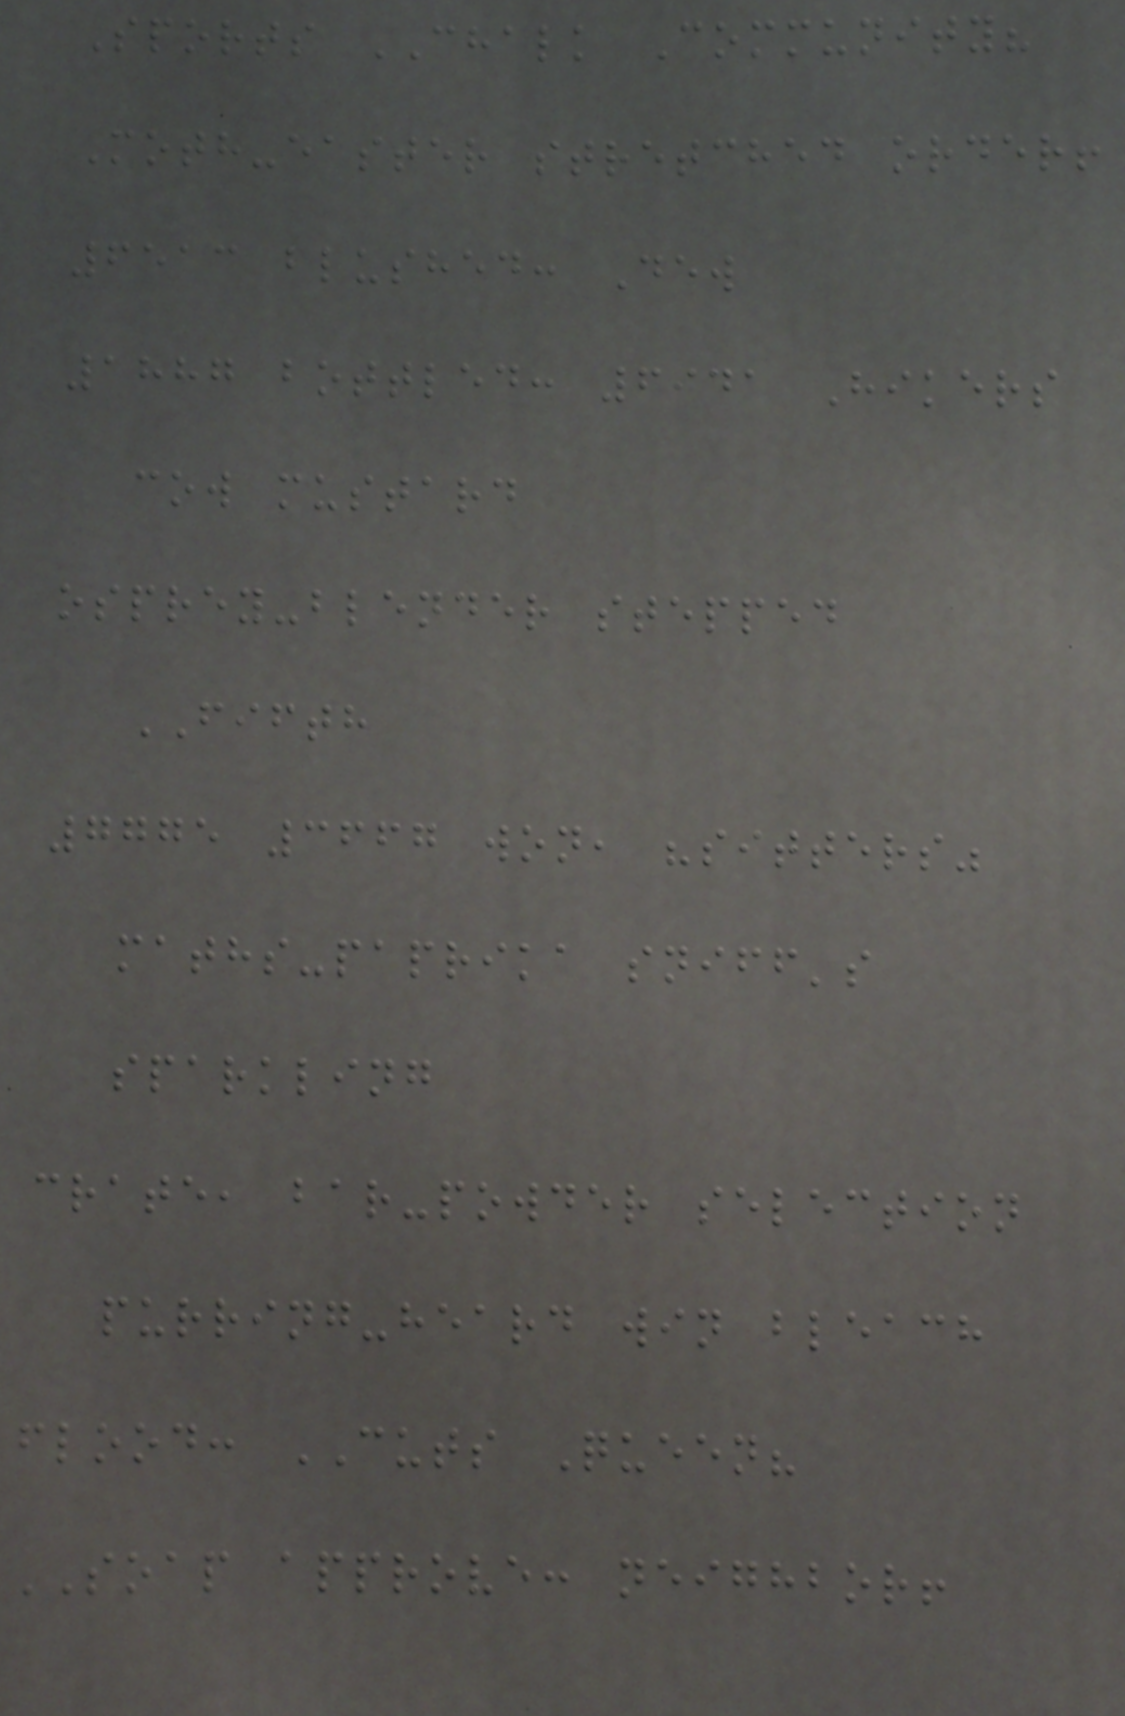Sports CHALK Community?
Moth-easter stretched order!
6513 blushed: Dew
1887 bottled: 6941 Hikers
cow mustard
osprey-blender stepped
FIFTH
7775 3667 won, "sitters"
maths-paprika sniff's
sparkling
crate, bar-powder selection
purring-heard win bleach
flood: CUTS Queen?
SOAP approve: neighbor!
